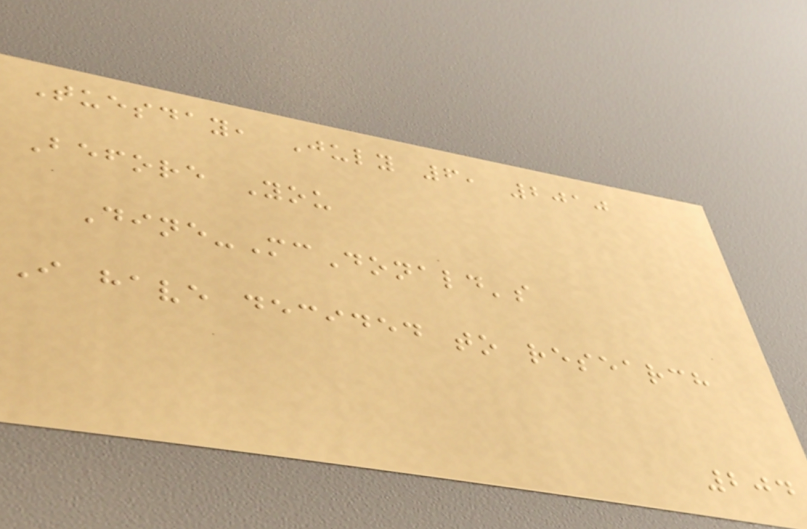Tuesday, July 6, 2010
Before You
Dine-McDonald's
I have decided to research
204
